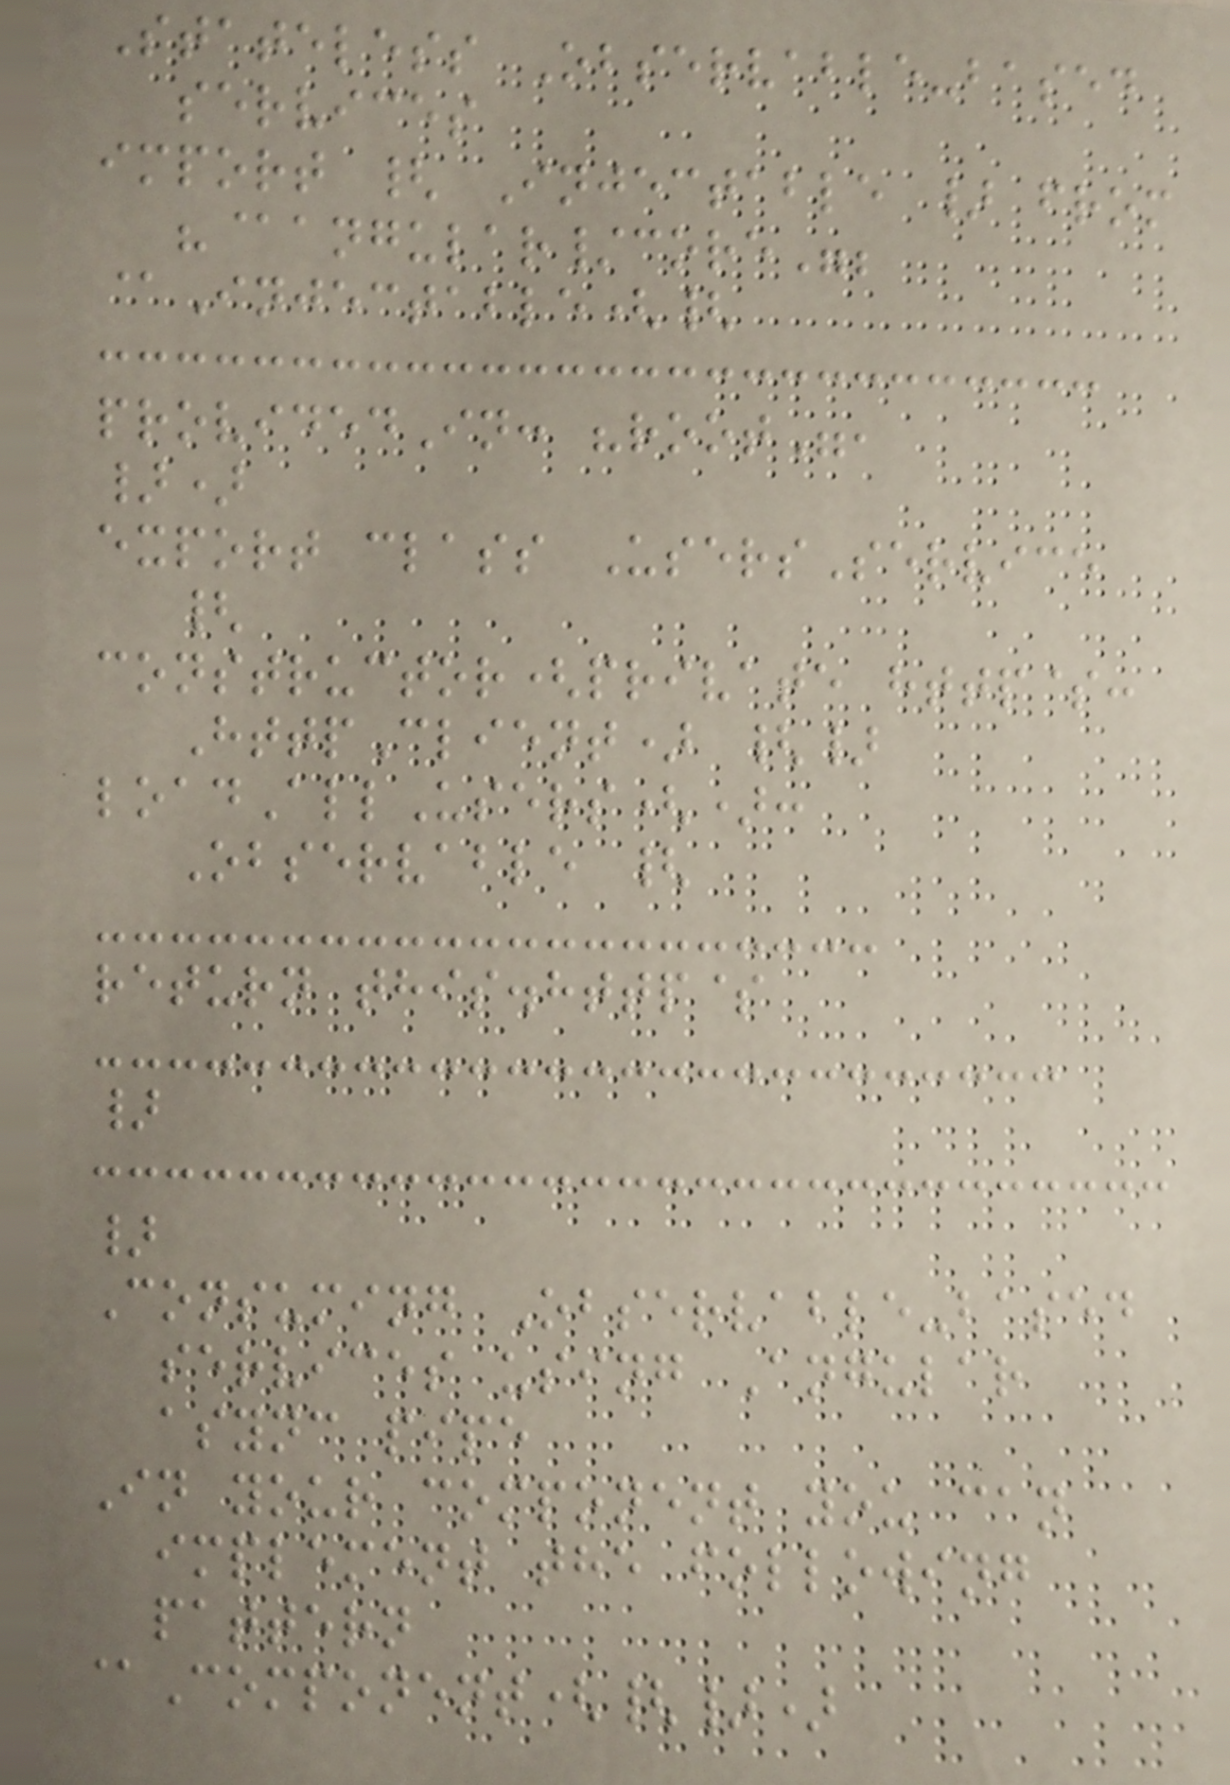Stateless Observable-based
services
import { Injectable } from
"@angular/core";
@Injectable({
providedIn: "root",
})
export class UsersService
{
constructor(private http$:
HttpClient) {}
loadAllUsers():
Observable {
return this.http$
}
}
Consuming Observable-based
services using Angular
async pipe
In your component you can
implement the following
pattern
@Component({})
